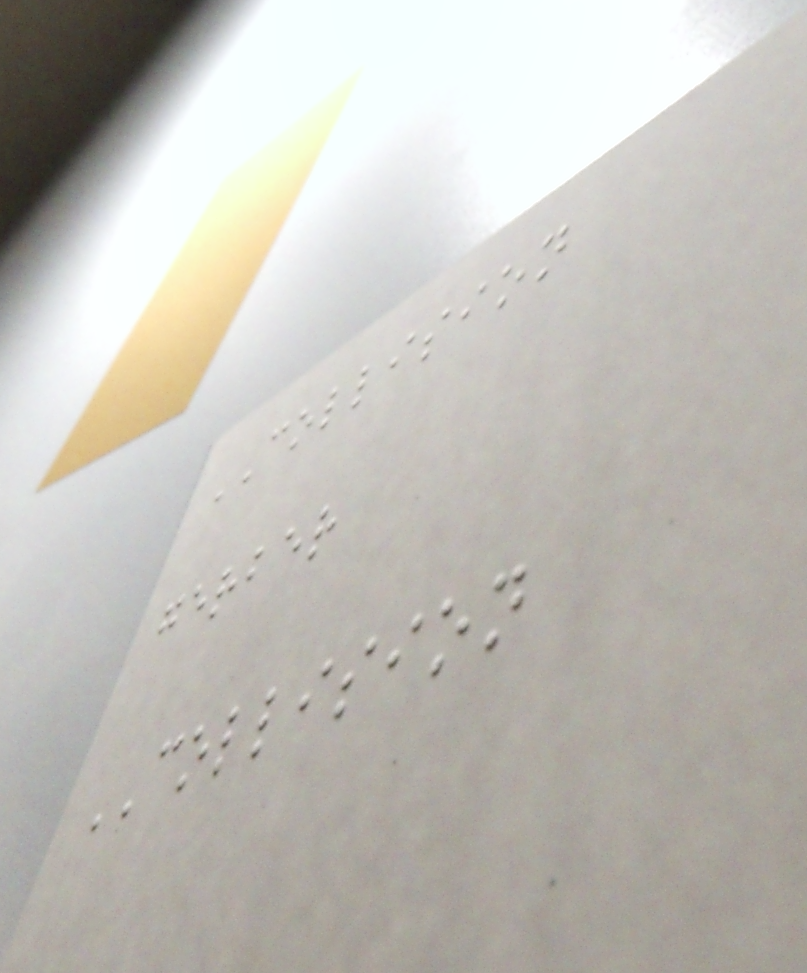COLLISION
gerber
COLLISION
